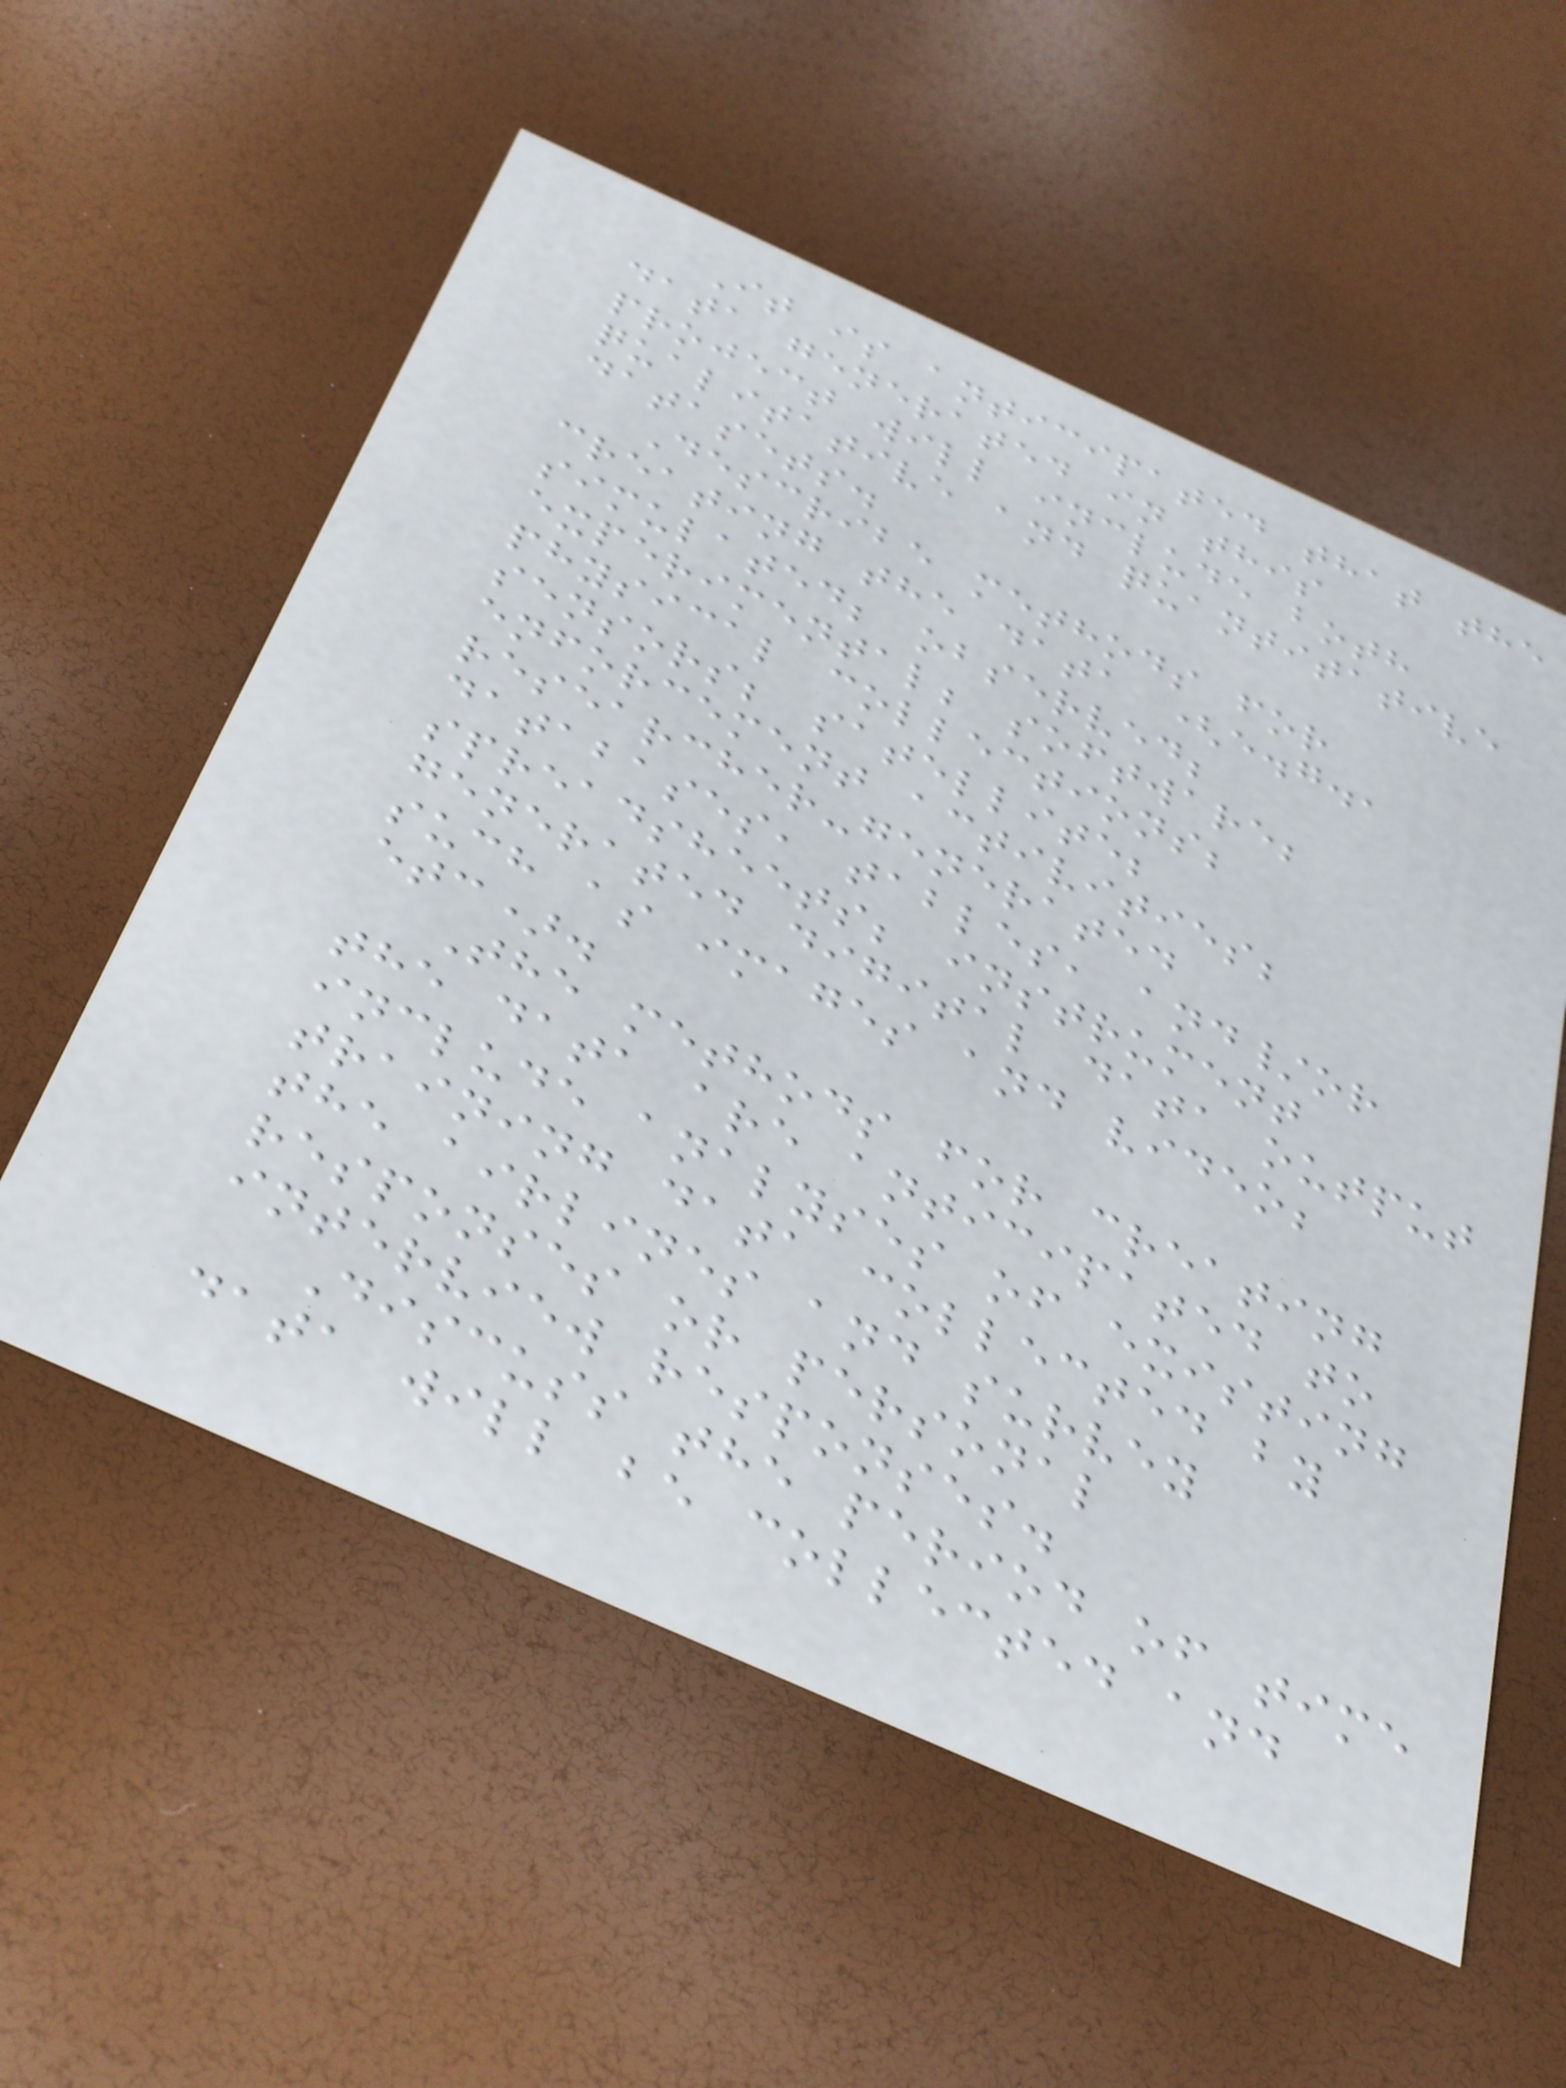It is anticipated that the
data generated in this
project will include both
qualitative and quantitative
datasets.
Describe methods for
creating the data (e.g.,
simulated; observed;
experimental; software;
physical collections;
sensors; satellite;
enforcement activities;
researcher-generated
databases, tables, and/or
spreadsheets; instrument
generated digital data output
such as images and video;
etc).
The methods for creating
the data are anticipated to
include analyses of existing
training data collected by
the airlines and survey
responses or personal
interview responses.
Discuss the period of time
data will be collected and
